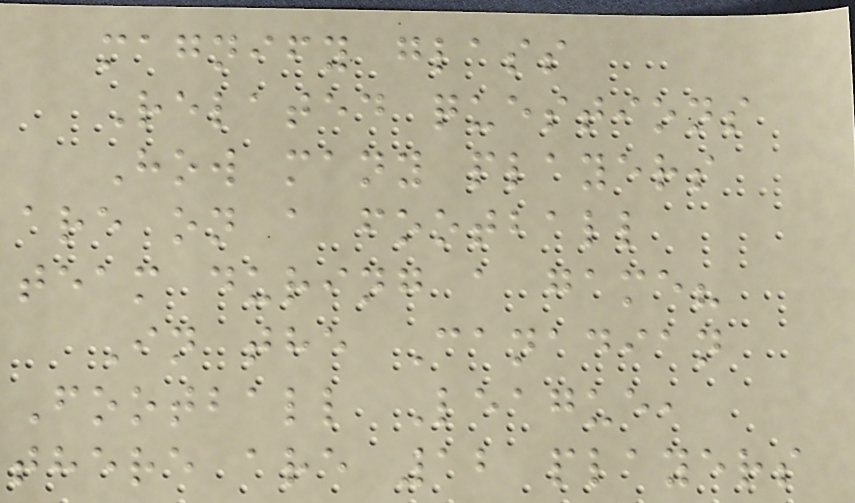magnify glass
Related questions
How many players
are on a football
team during a game?
In the Canadian
Football League,
there are 12 players
